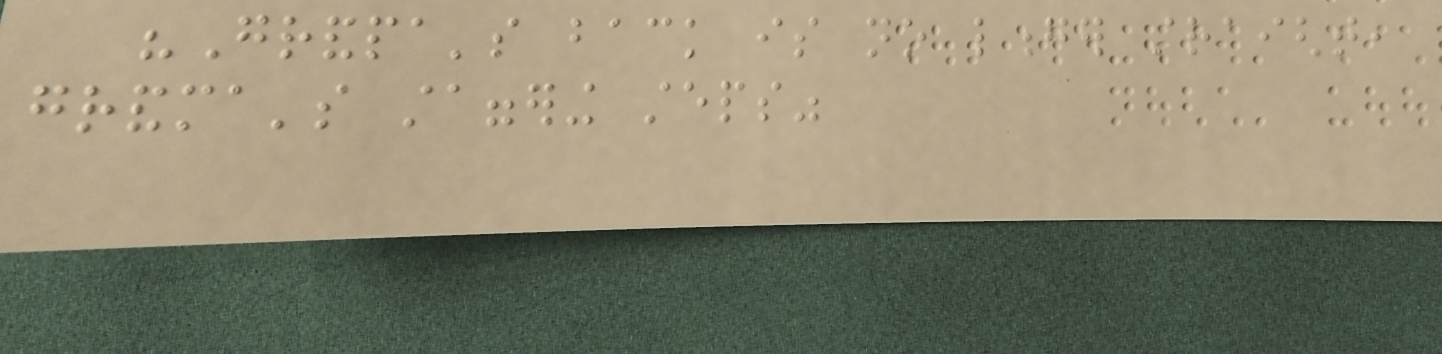"Grandpa's back is no longer straight,
grandma's staggering steps"
